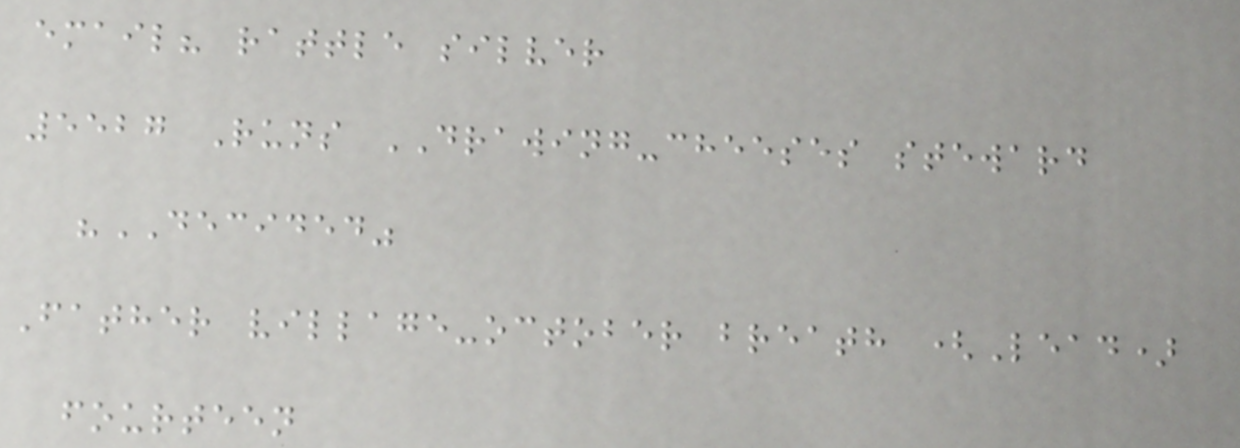email? rattle silver
5527 Runs DRAWING-cheeses steward
"DECIDED"
Father village-october breath (Lead)
fourteen
